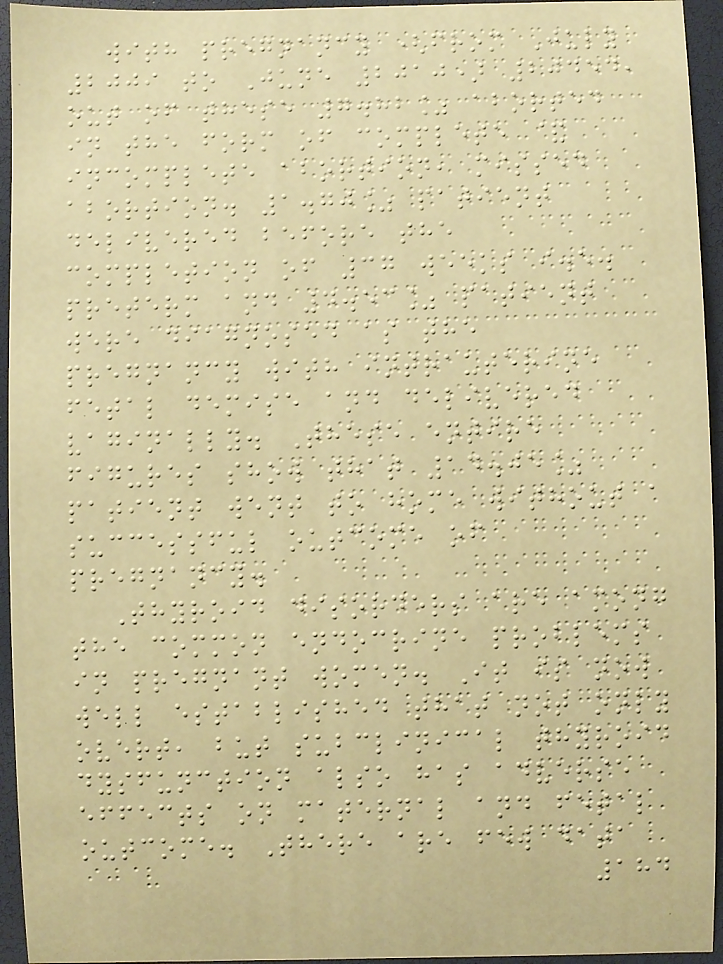with pregnancy (from July
2009 to June 2010) 20454,
out of these 7.82% aborted
in the form of complete &
incomplete abortion, missed
abortion. 1.70% patient
delivered before the
completion of 37 weeks i.e.
preterm and 4.53% patient
were diagnosed as the
pregnancy with intrauterine
fetal demise and delivered
vaginally. These entire
figures show that 14.05%
patient went to home without a
successful outcome of
pregnancy.
Thyroid disorders are among
the common endocrine problems
in pregnant women. It is now
well established that not only
overt, but subclinical thyroid
dysfunction also has adverse
effects on maternal and fetal
outcome. There are few data
184
